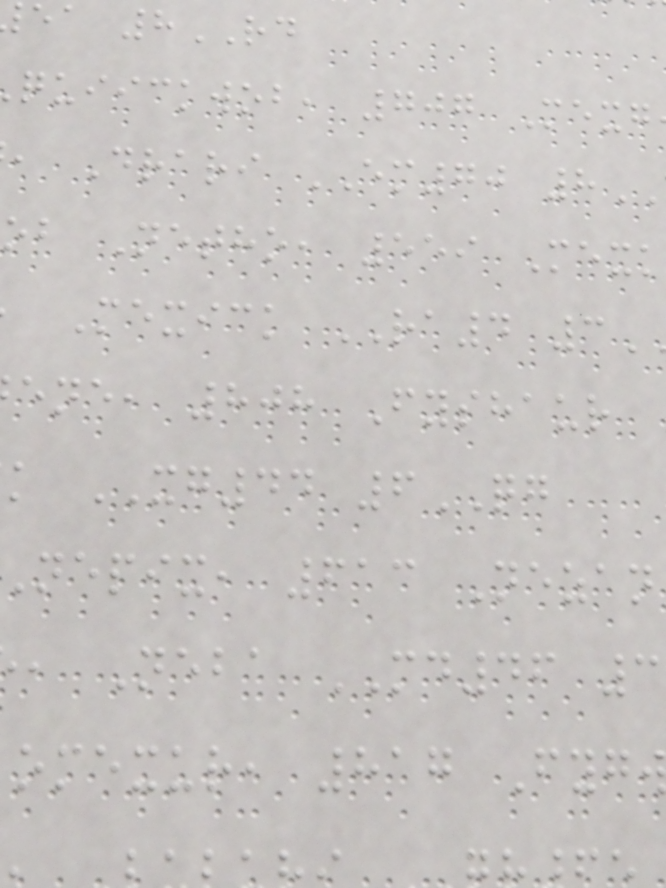ea 8RD
quiickwob, 707 Mexg
, Drari EM70 8
ob Netho, 559 Mexk
Mexick RA4 3
ene, 808 Fyshaur
k XG44 6QG
nepix, 613 Nezan
, Neba MD46 3
omexur, 817 Fyg
